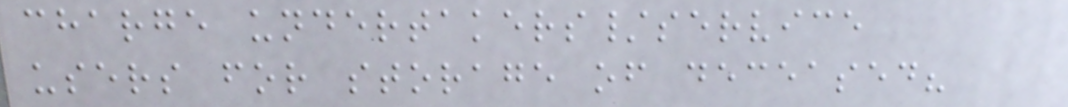charge undertakers/service
users for storage of deceased?
